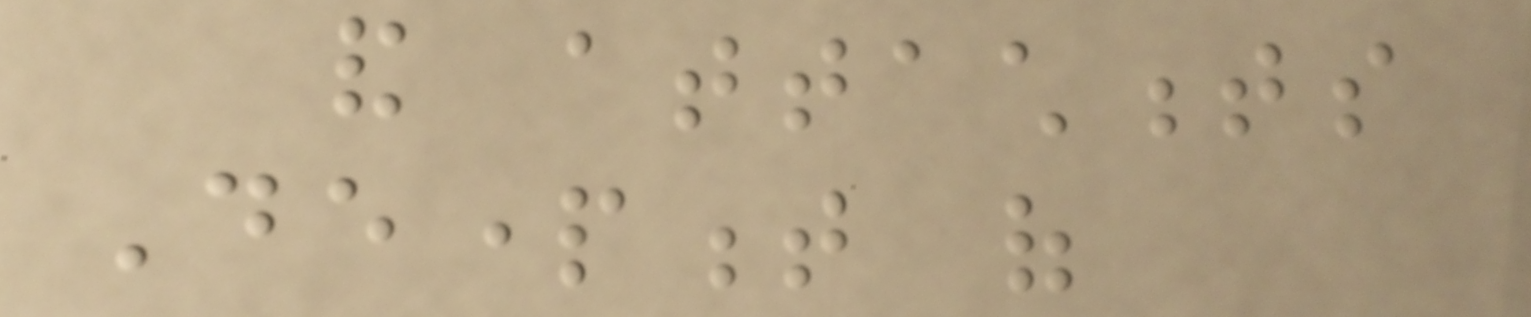and attachments
Department of
